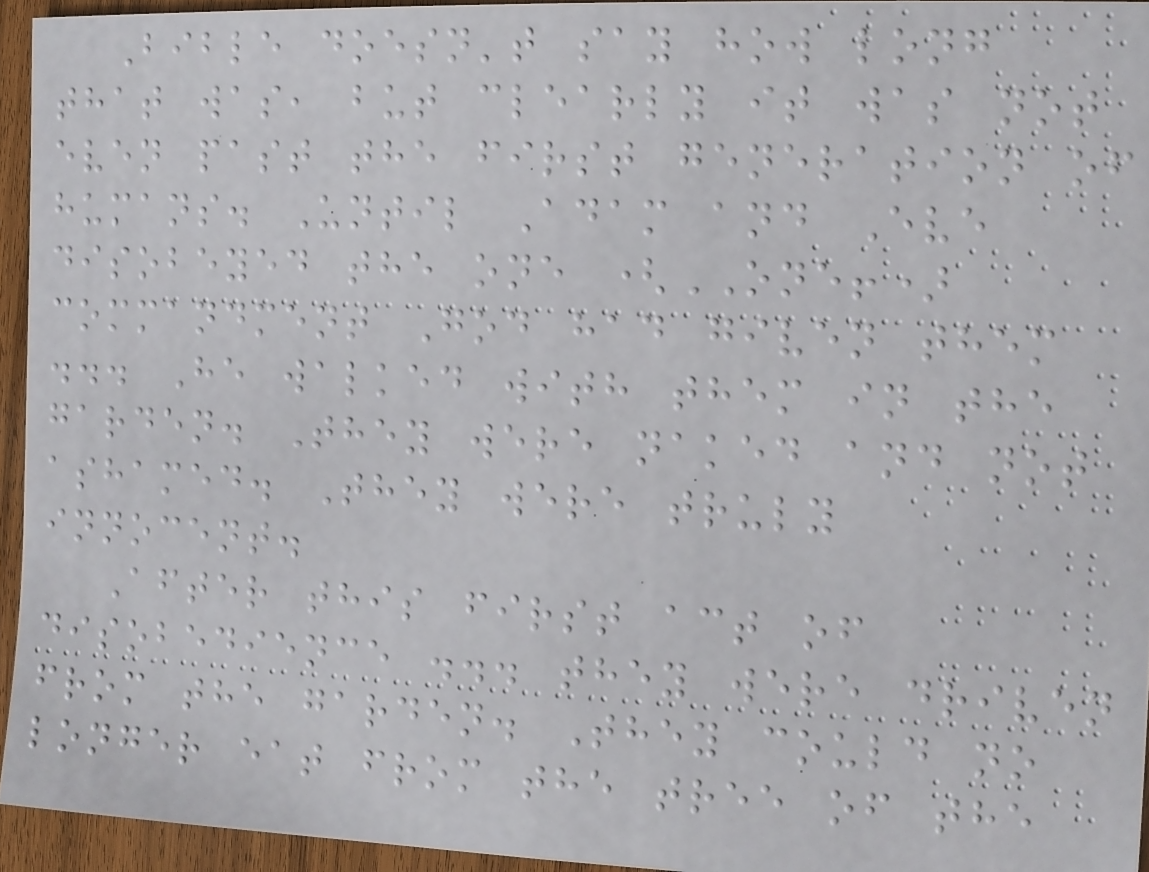Bible doesn't say how long
that was, but clearly it was not
even past the first generation of
humans. Until Adam and Eve
disobeyed the one (ONE!)
commandment God had given them
... He walked with them in the
garden. They were naked and not
ashamed. They were truly
innocent.
After this first act of
disobedience ... they were driven
from the garden. They could no
longer eat from the tree of the
